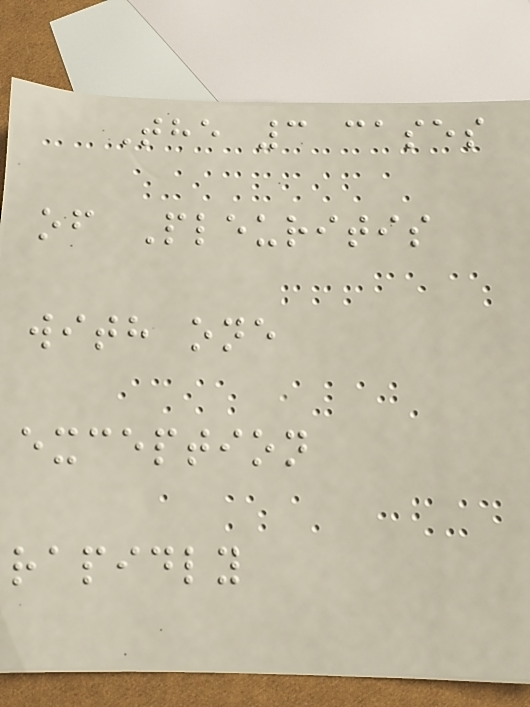The 3 cases
of Pleuritis
with one
exception
rapidly
